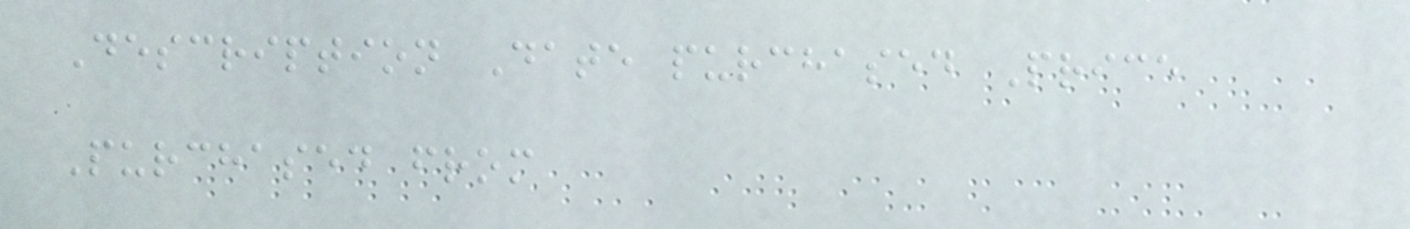Description Date purchased Price
Purchased from
